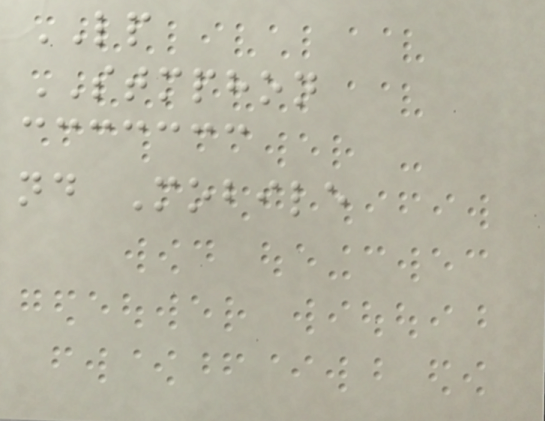LP
STMPHON
nd Mobile
